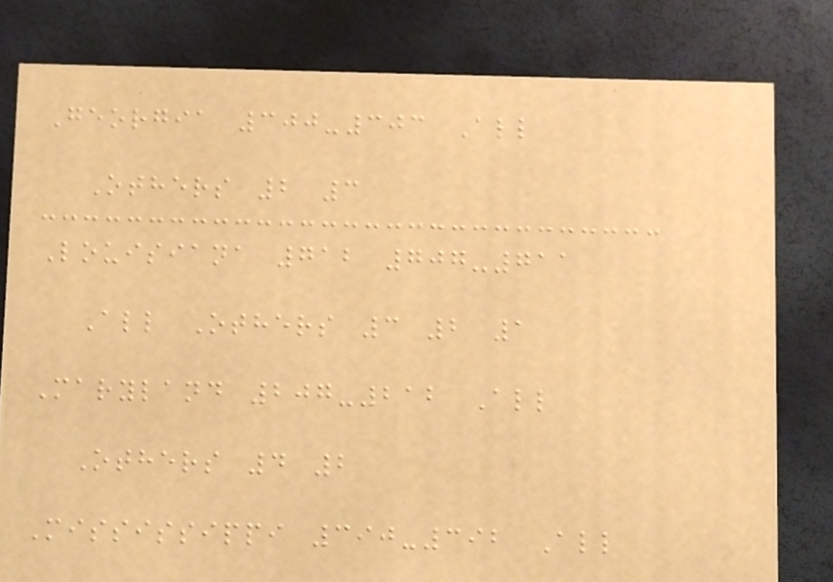Georgia 300-303 All
Others 2 3
Louisiana 712 707-711
All Others 3 2 1
Maryland 207-212 All
Others 4 2
Mississippi 390-392 All
